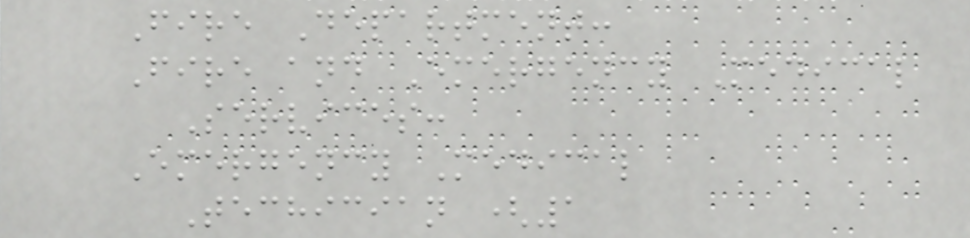Fire Department:
Fire and Emergency Medical
Services:
Emergency Medical
Techician (1
